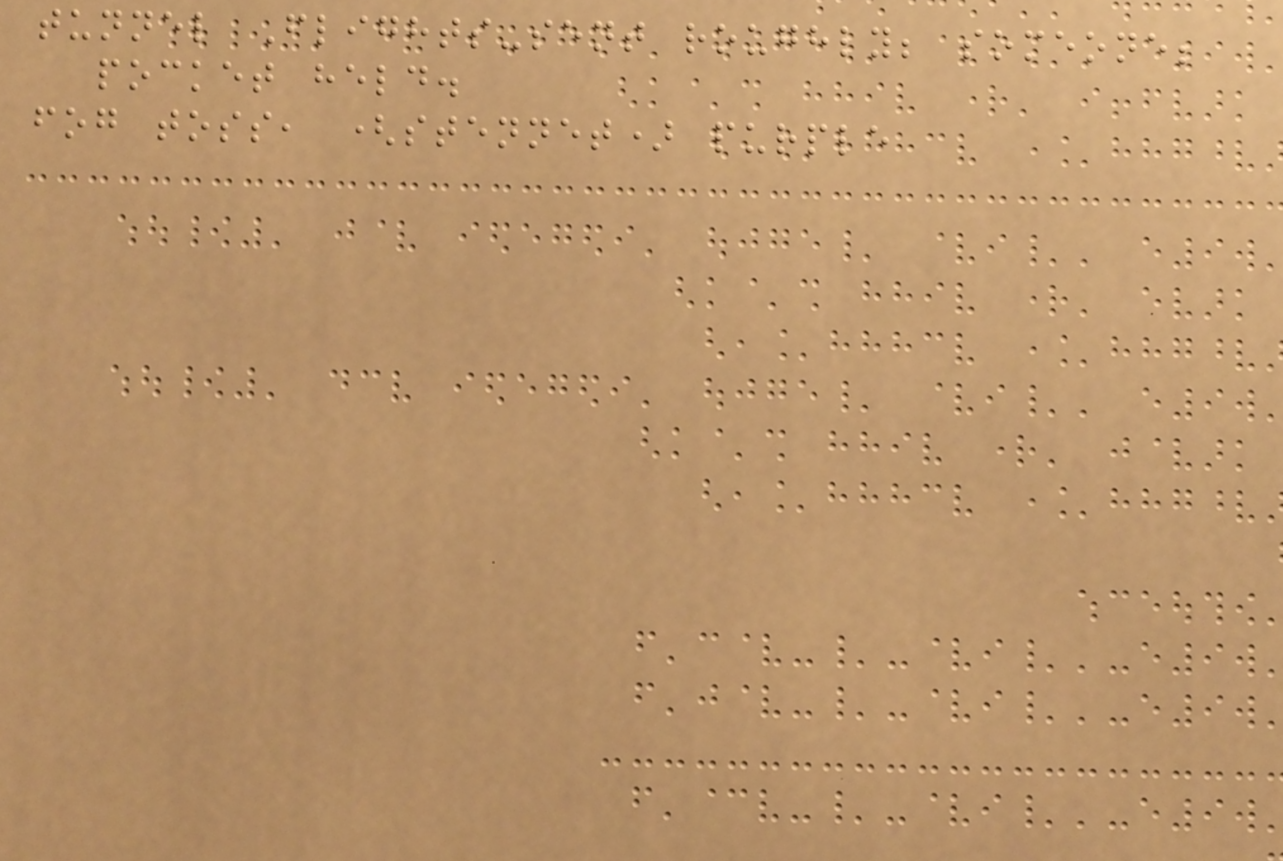tunnel Flights-sent roughly; someone;
pocket held.
fog toss, (stennet) purple
